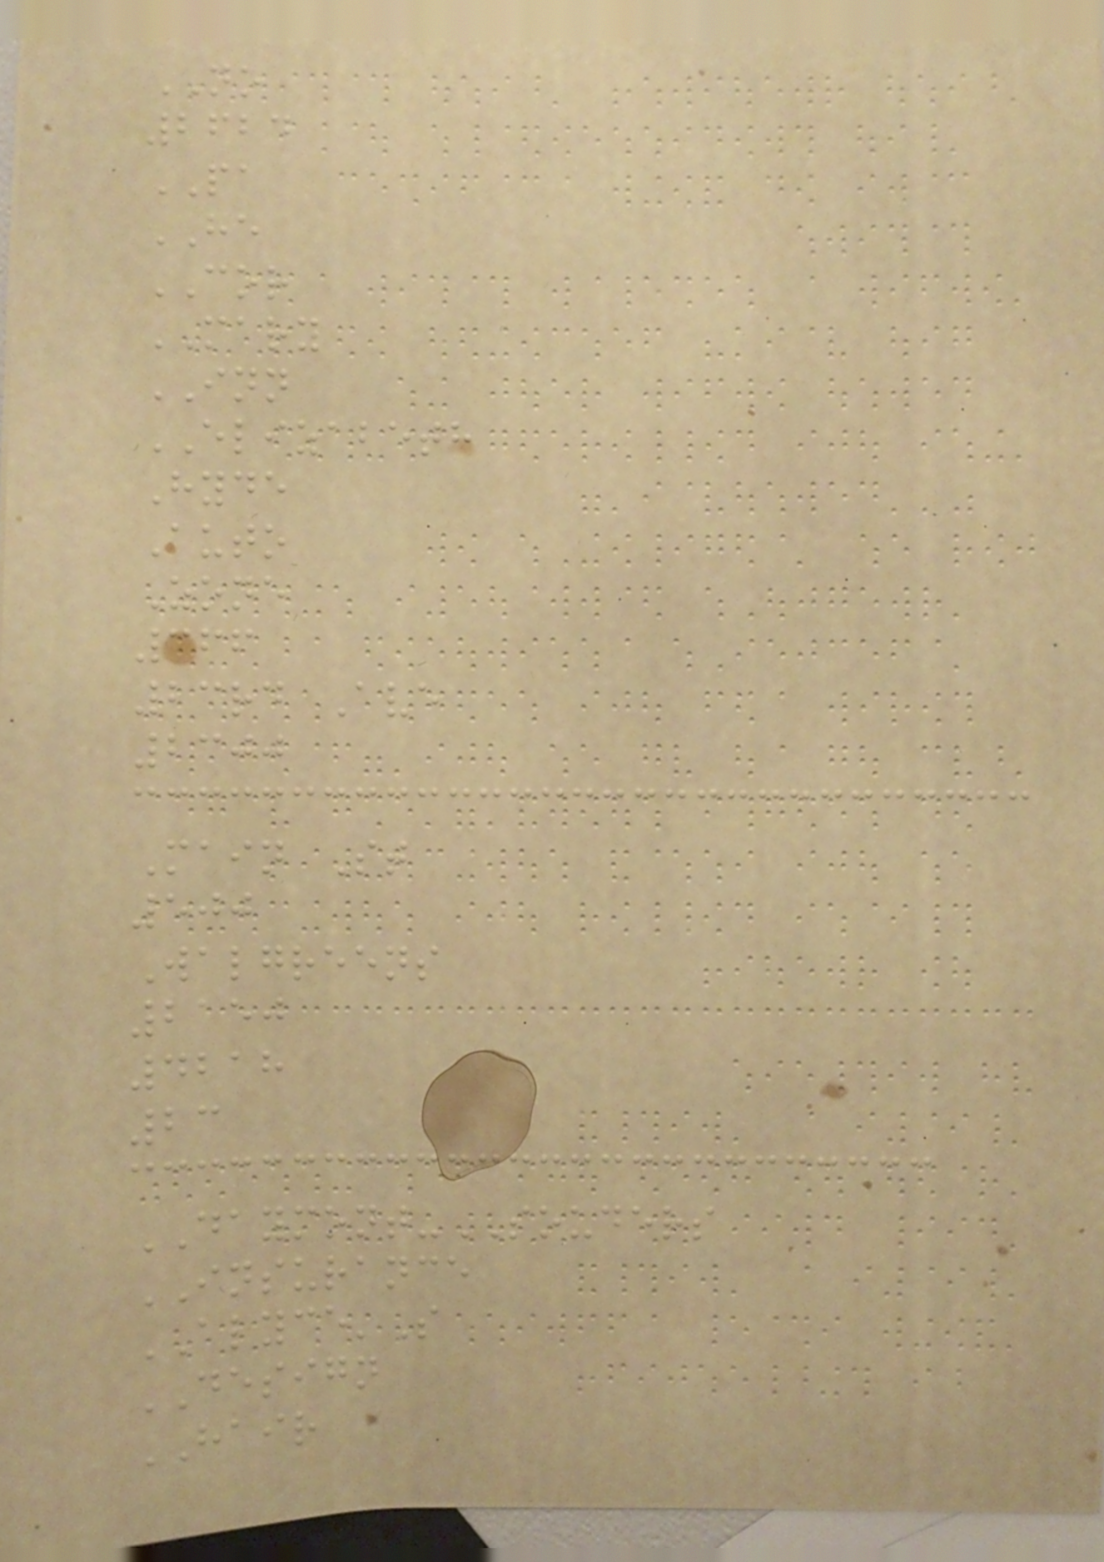NO
2624
PA
HE
COR
MARY
INN
ELIZABETH
Hyde
Auto
Zone
366
23rd Ave
2300
Main St
500
Walgreens
2150
4218
23
DAYMONT-SOUDERS
INSURANCE
ALYCE'S
DESIGN
HAIR
